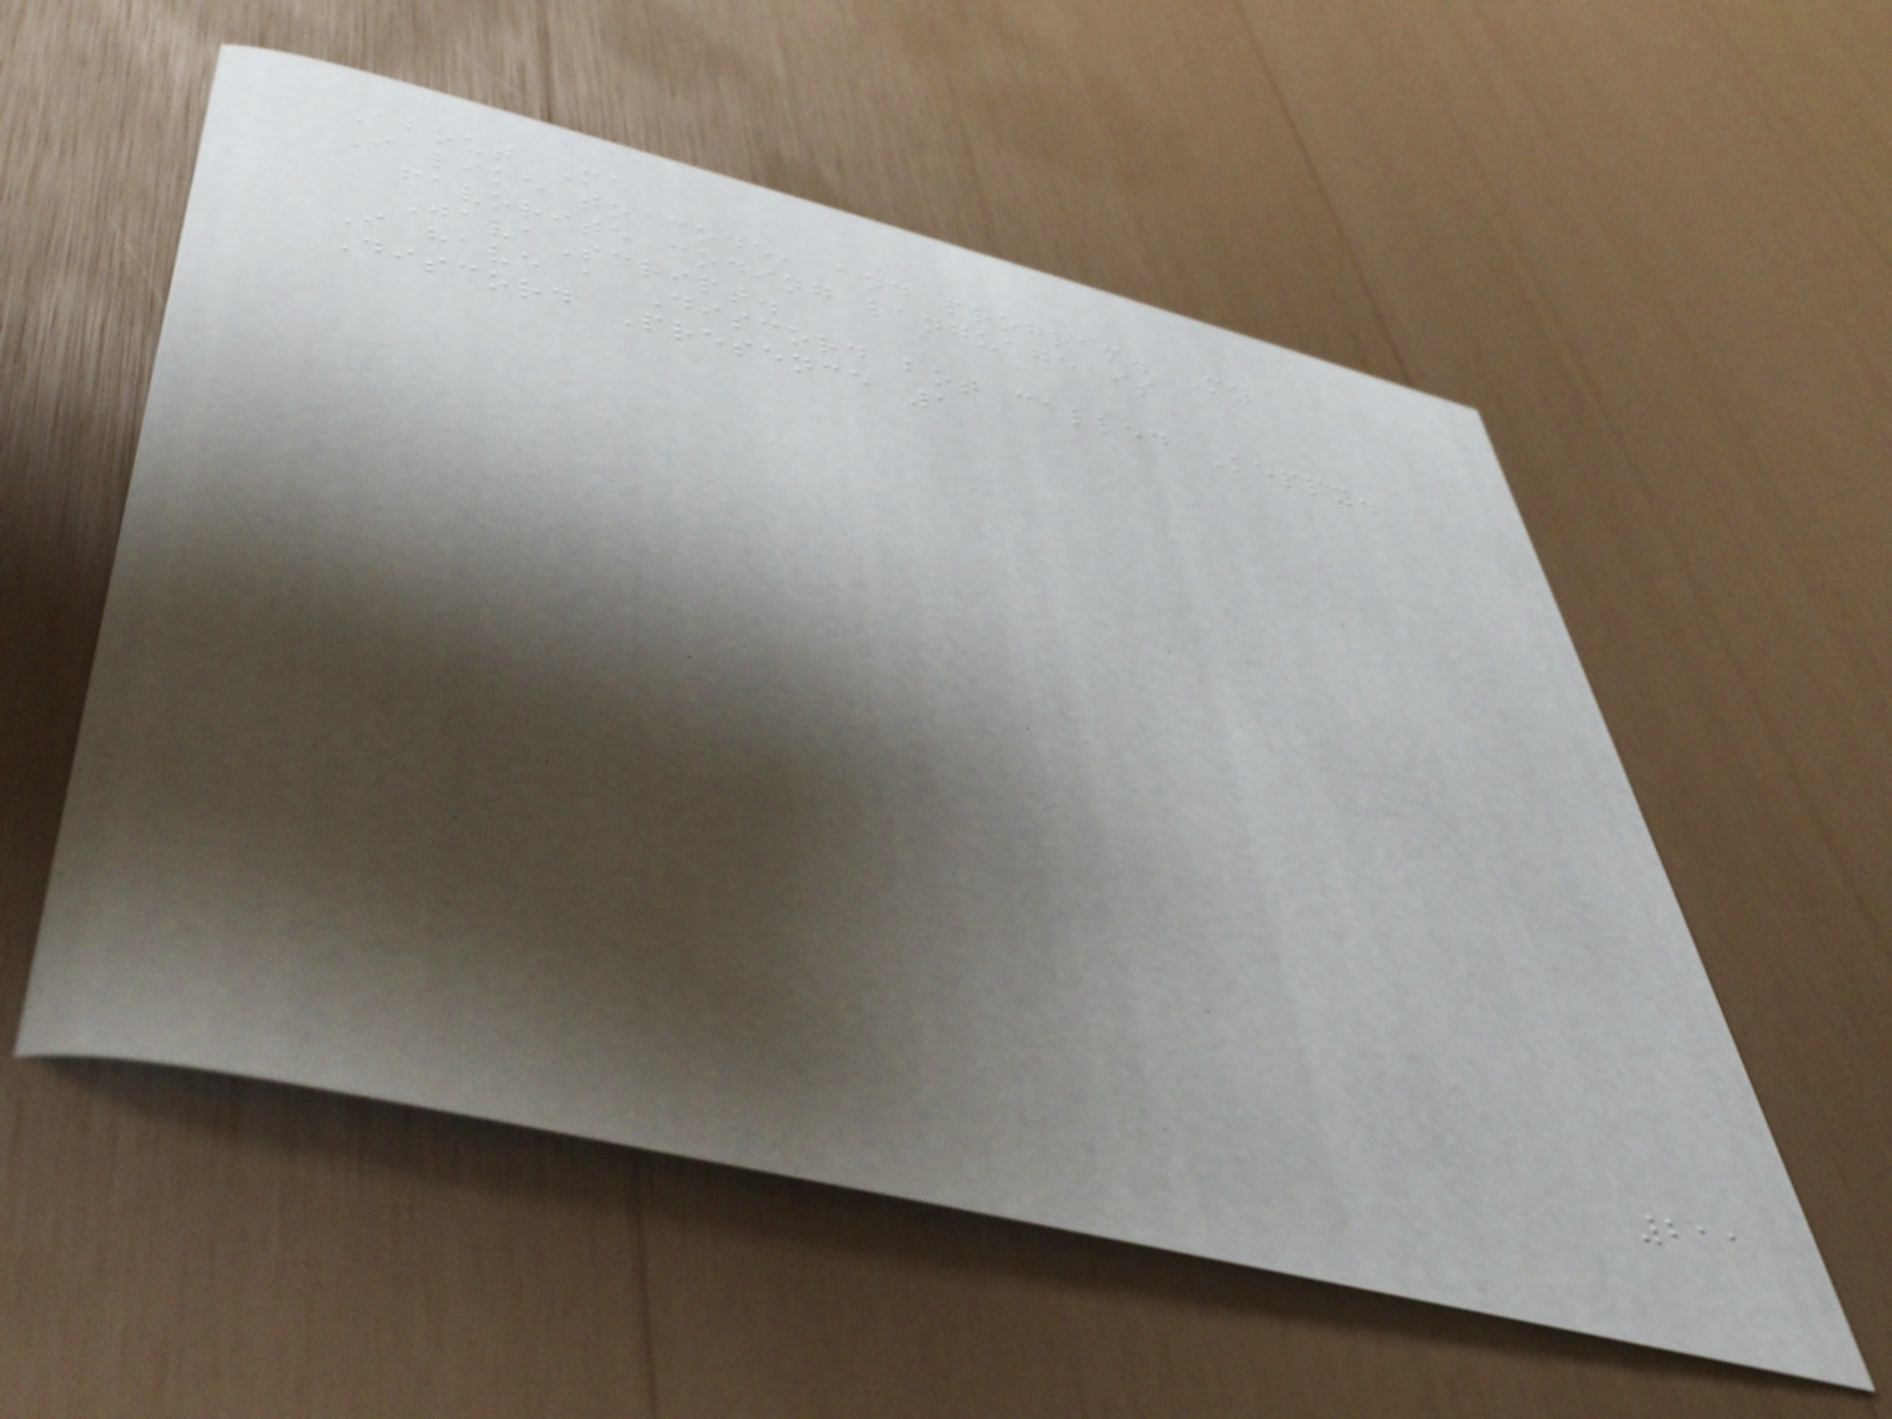About Me
I like to code, and program. My
favorite coding language is
JavaScript.
I have a Discord bot called Keppy.
Discord Presence 1
211
